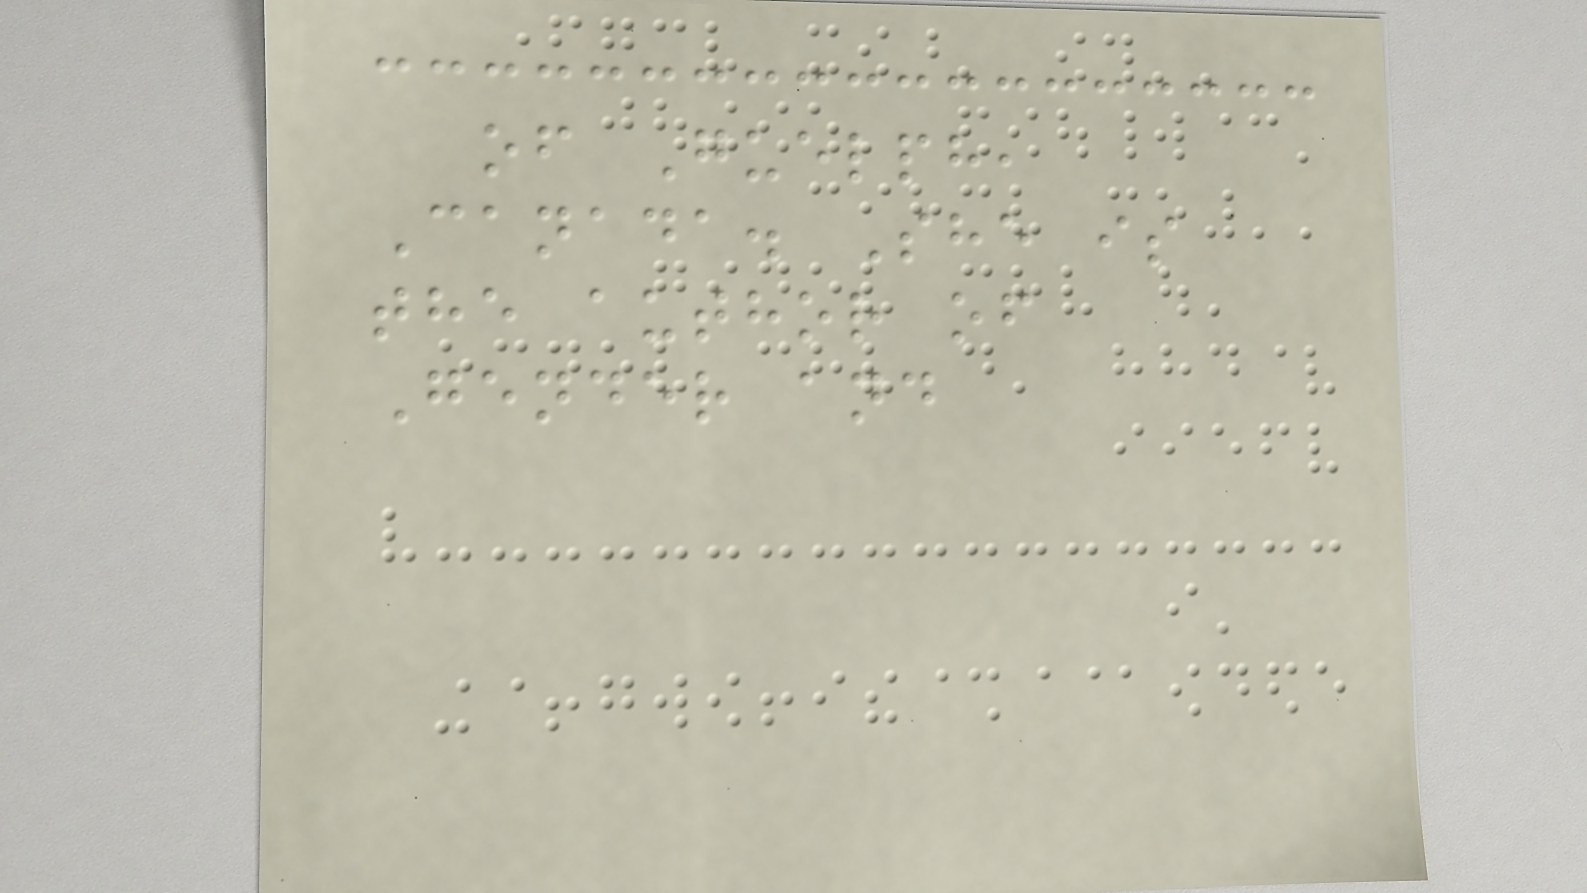of Guelph,
Canada. She is
the author of
Gender and
